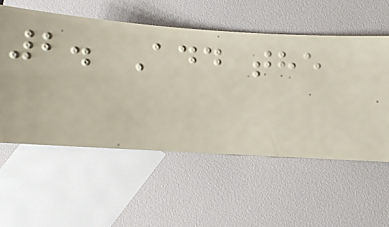2. Add the
